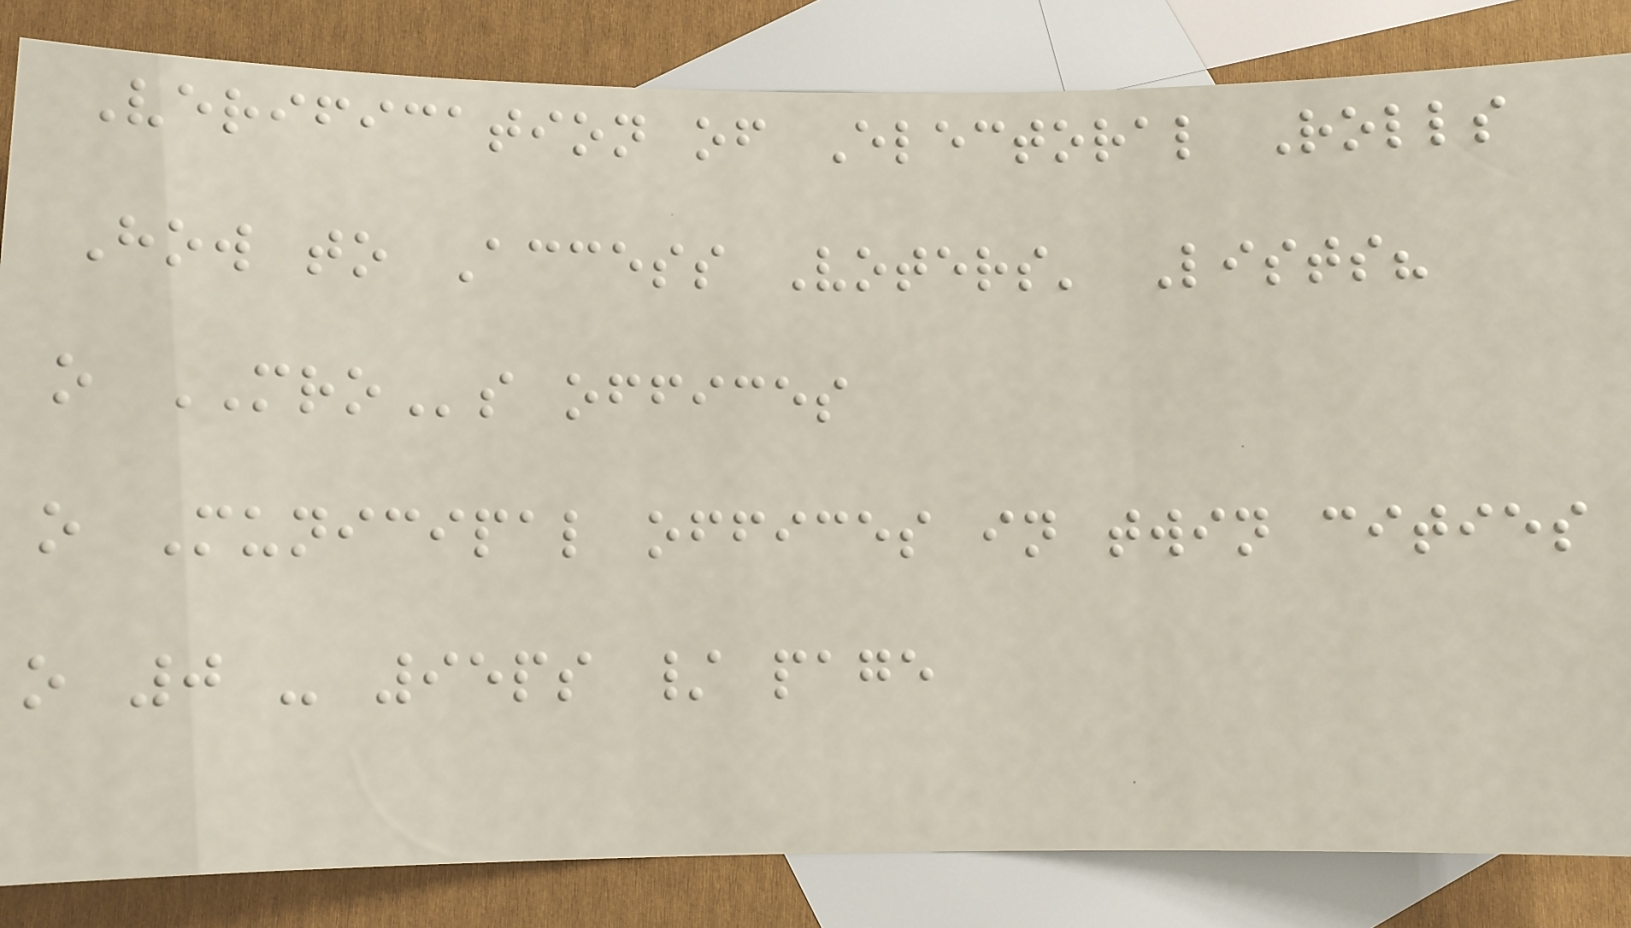Verification of Electoral Rolls
How to Access Voters' Lists?
o MROs offices
o Municipal offices in twin cities
o 0 - 95ps / page
